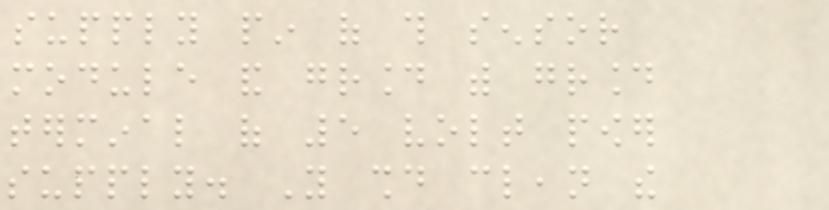supply pin of this sensor
module and ground with ground
terminal of 5 volt power
supply. You should clean the
